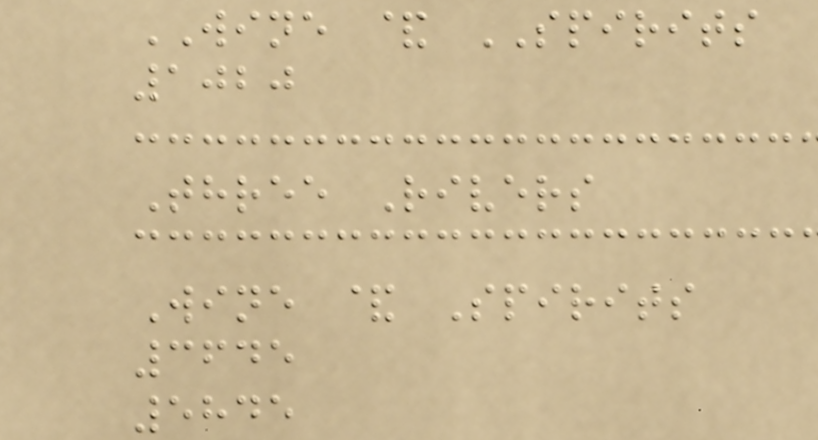WINE & SPIRITS
1020
Three Rivers
Wine & Spirits
3645
5845
